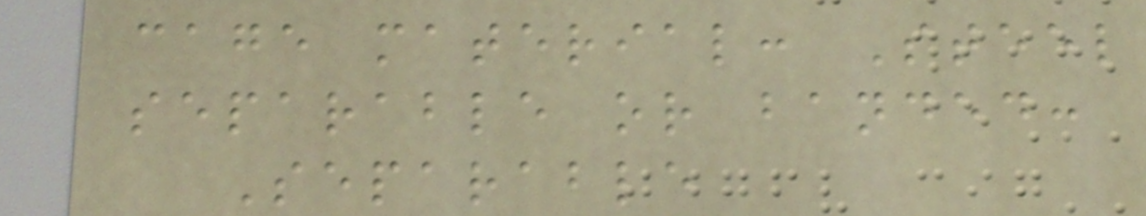cage material: Steel
separable or banded:
Separable
